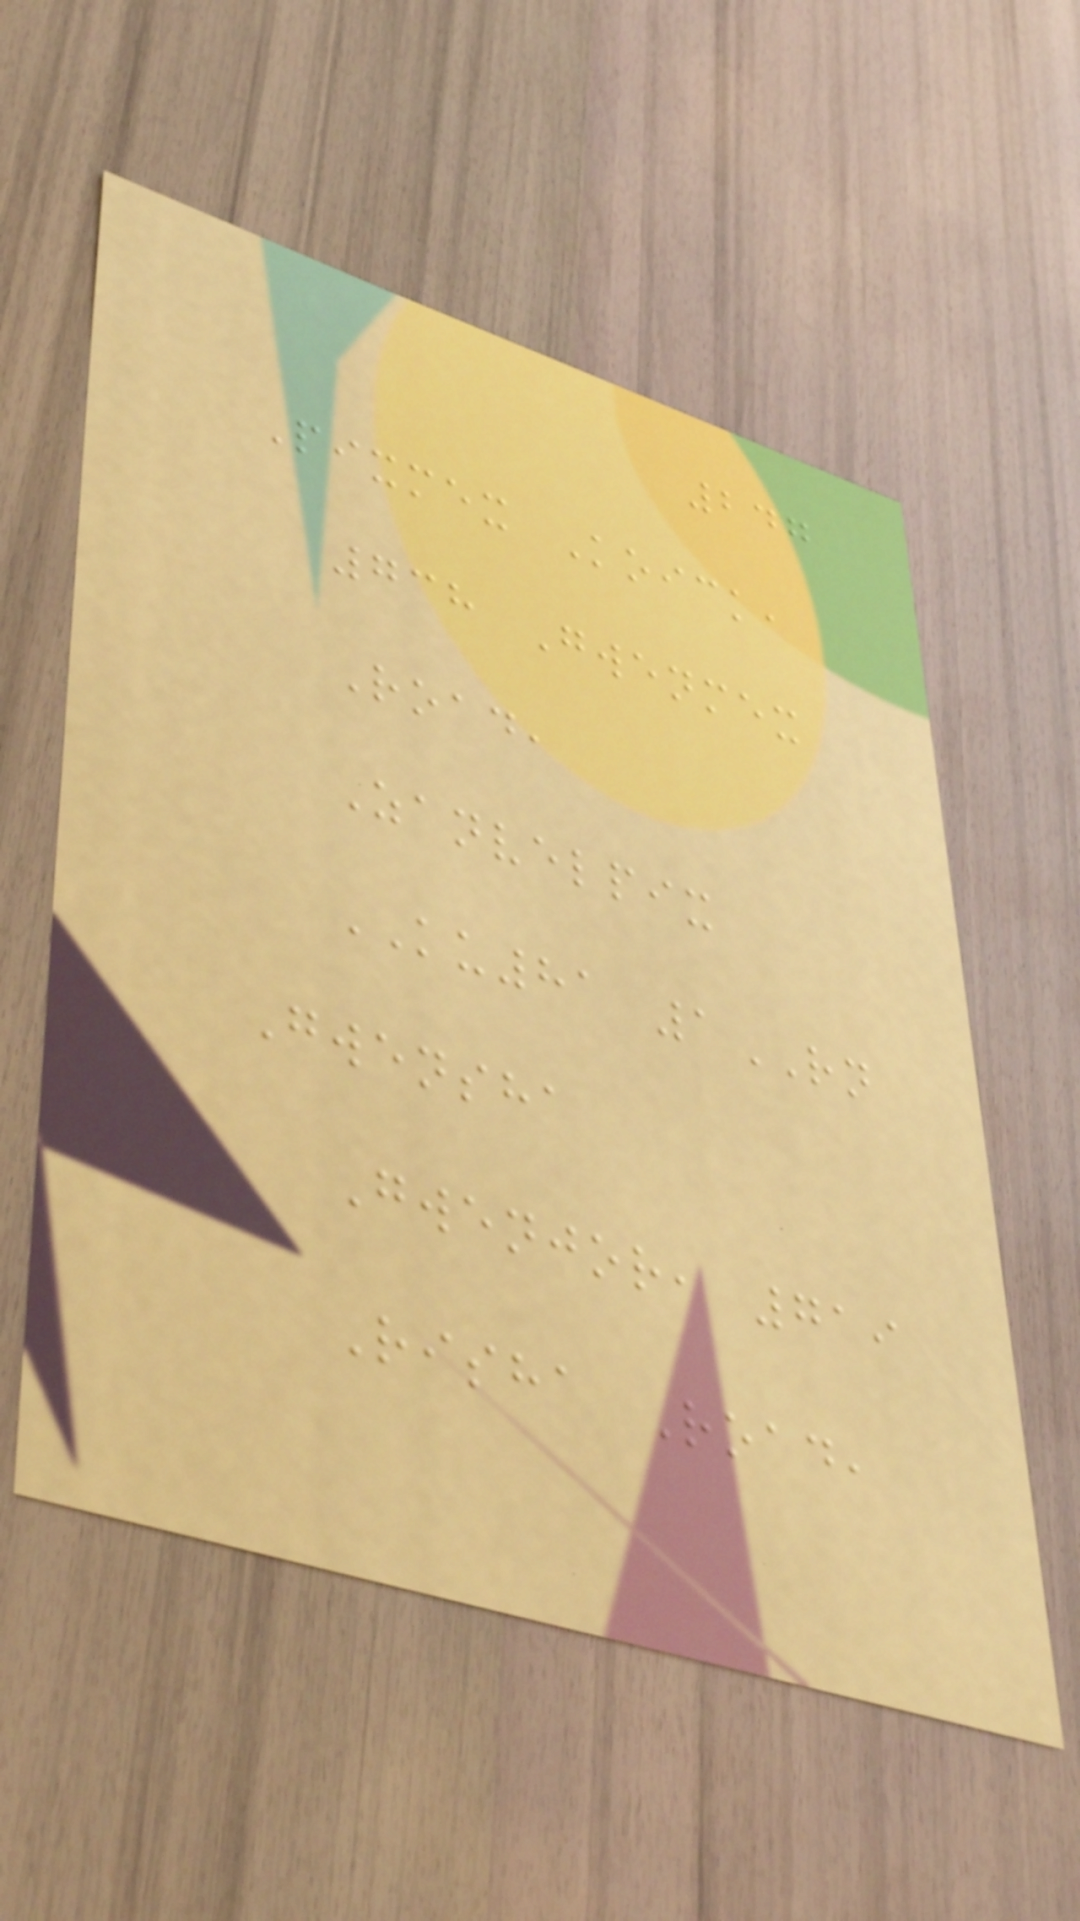247
Pixmex Koick,
738 Gwenmex
Road,
Zanvelpix
KU81 1RN
Gwensha
Gwenjor, 719
Risha Road,
